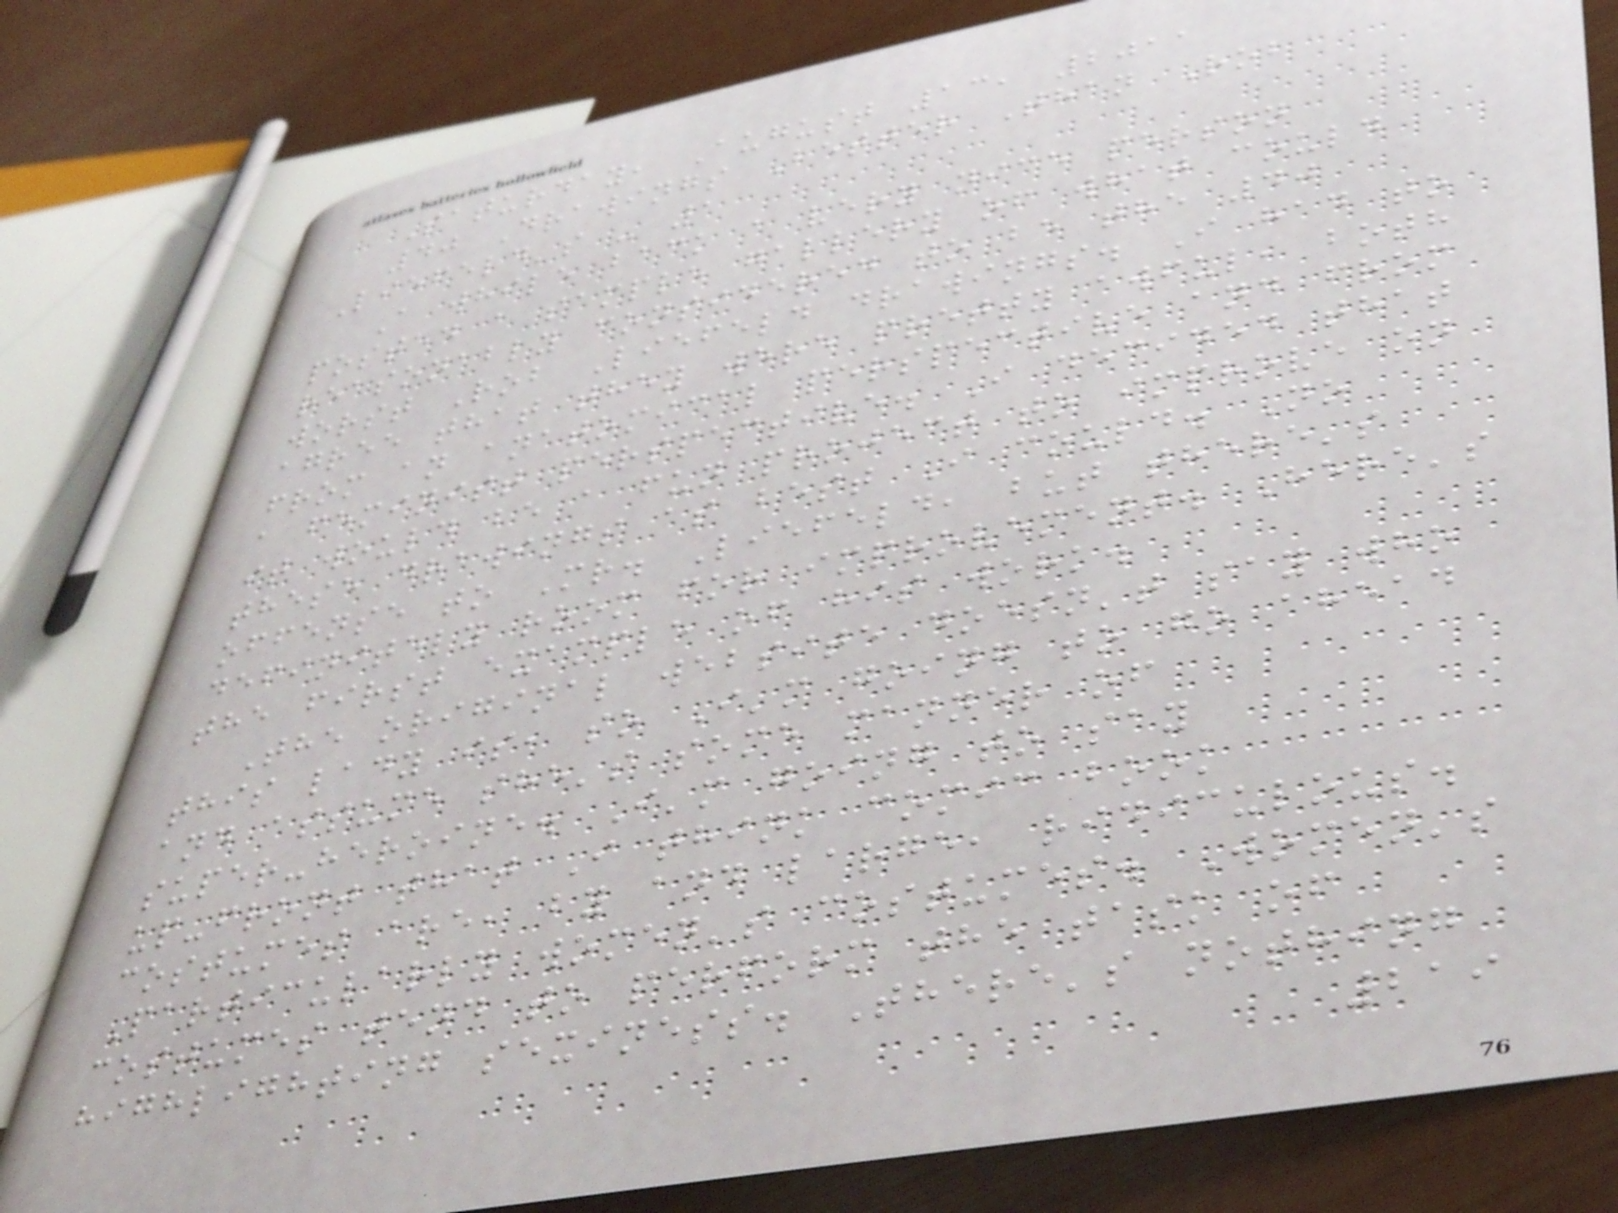Saturday, August 13, 2011
40 Drawings Better Than Rob
Liefeld's - 1
A while back a very nice person
posted a sample gallery of what could
reasonably considered to be the 40
worst Rob Liefeld drawings. I had to
agree that they were pretty awful, both
from an anatomical perspective and from
a feminist perspective. I decided that
it would be a fun project to improve on
these drawings as best I could. No
offense to Mr. Liefeld, but there's
definitely room for improvement. Here's
the first example of his work.
The original website doesn't say who
this lady is, so I'm going to go ahead
and assume she's some manner of
super-heroine. I'm going to say
up-front that I think comic book
costumes are, by and large, ridiculous.
Particularly women's costumes. Women's
costumes tend to perform the task of
highlighting sexiness. There's nothing
219
